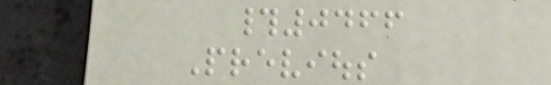#0466
Previous
